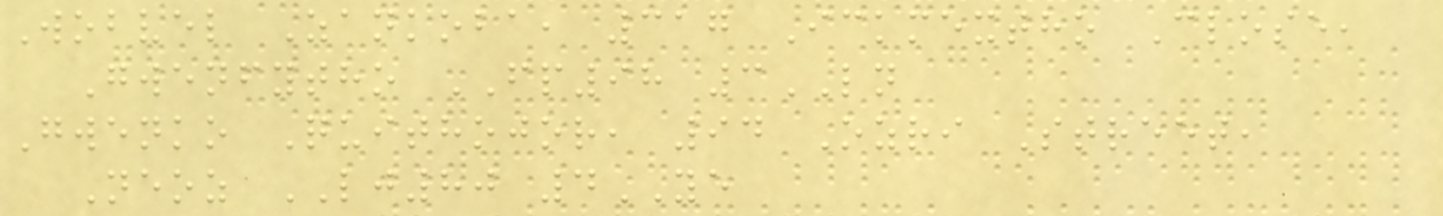Wobvel Zankoba, 317 Ickmextho Close,
Gwenfytho FP98 3LN
Gwenko Quithojor, 94 Ozri Street,
Neoz LJ80 4YE
